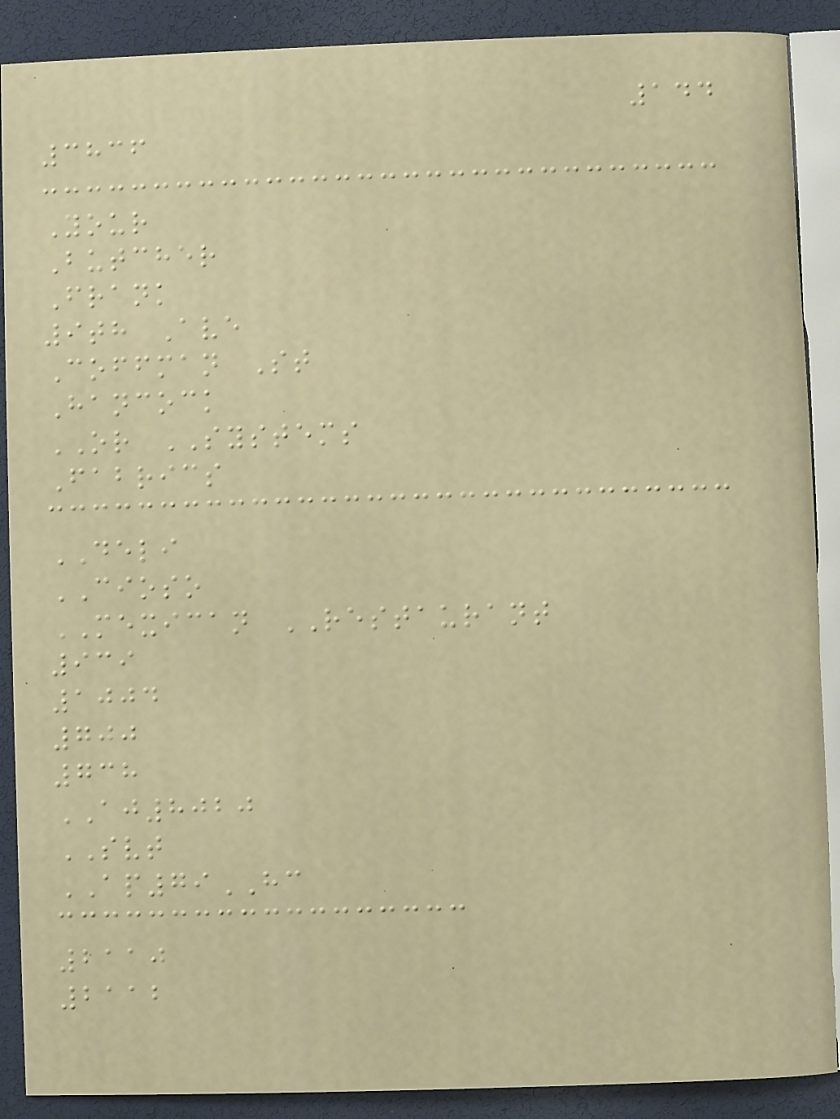144
3836
Your
Butcher
Frank
9th Ave
Coffman St
Hancock
OR SYSTEMS
Fabrics
DELI
CIOSO
MEXICAN RESTAURANT
939
1004
700
738
AJ8020
SVT
AP79HC
2110
2112
